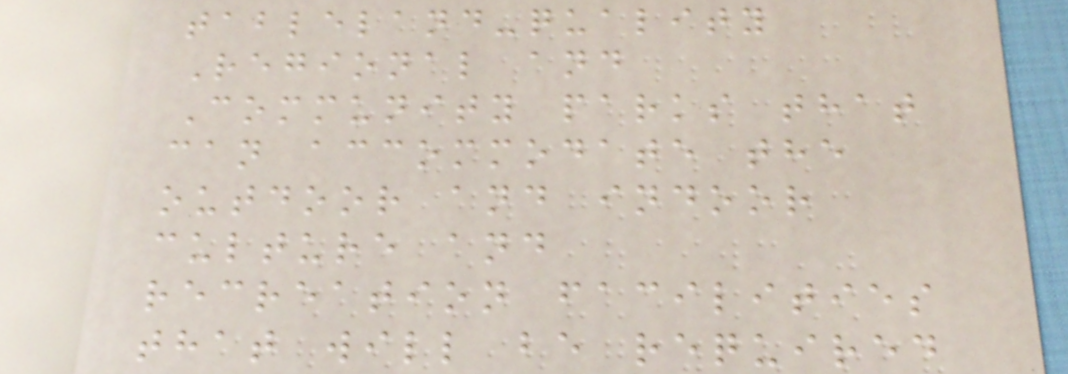tableland-quality
Regional and
Community parks that
can accommodate the
outdoor and indoor
culture and
recreation facilities
that will be required
